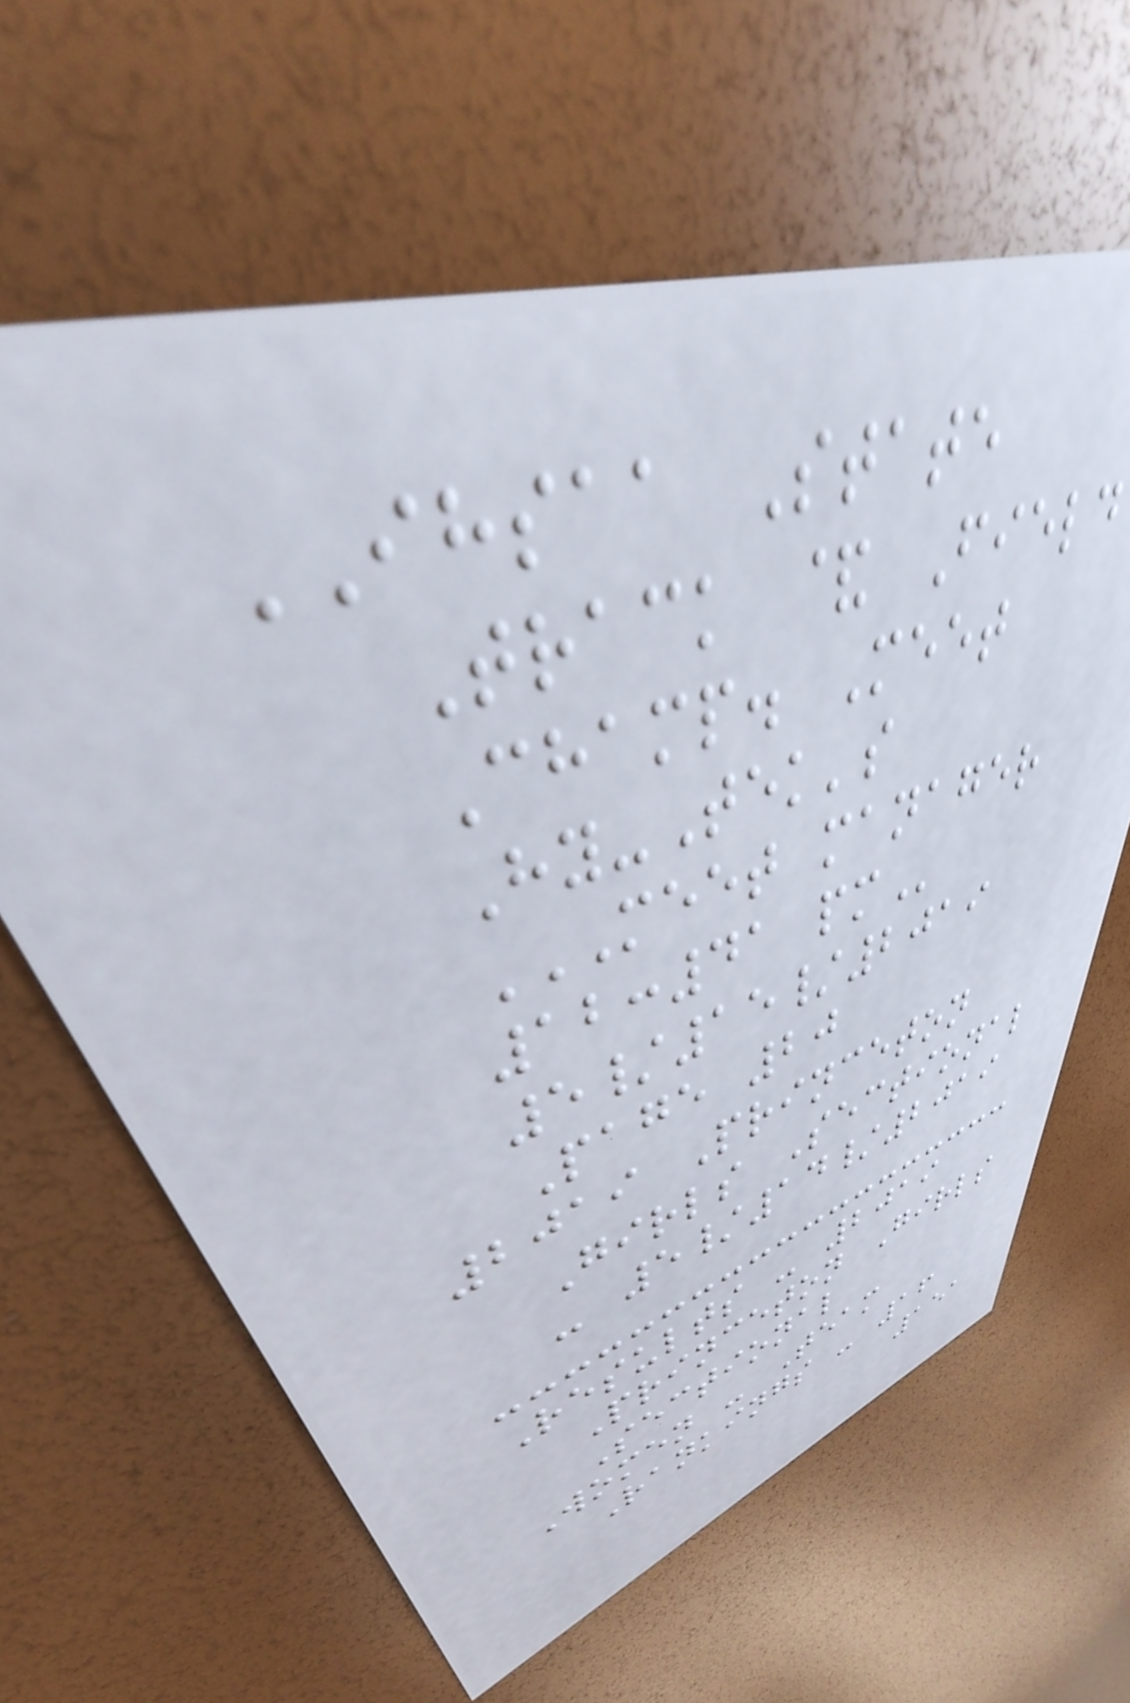IHSAA State
Track & Field
Champ. Meet
Hy-Tek's
MEET MANAGER
12:41 PM
5/15/2019
Page 20
2019 Princeton
Girls Sectional
- 5/14/2019
Results - 2019
Princeton Girls
Sectional
Women - Team
Rankings - 16
151
